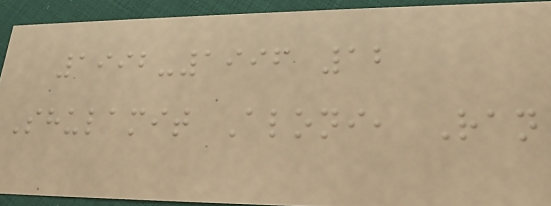1992-1996 12
Shulamit Aloni, Ran
